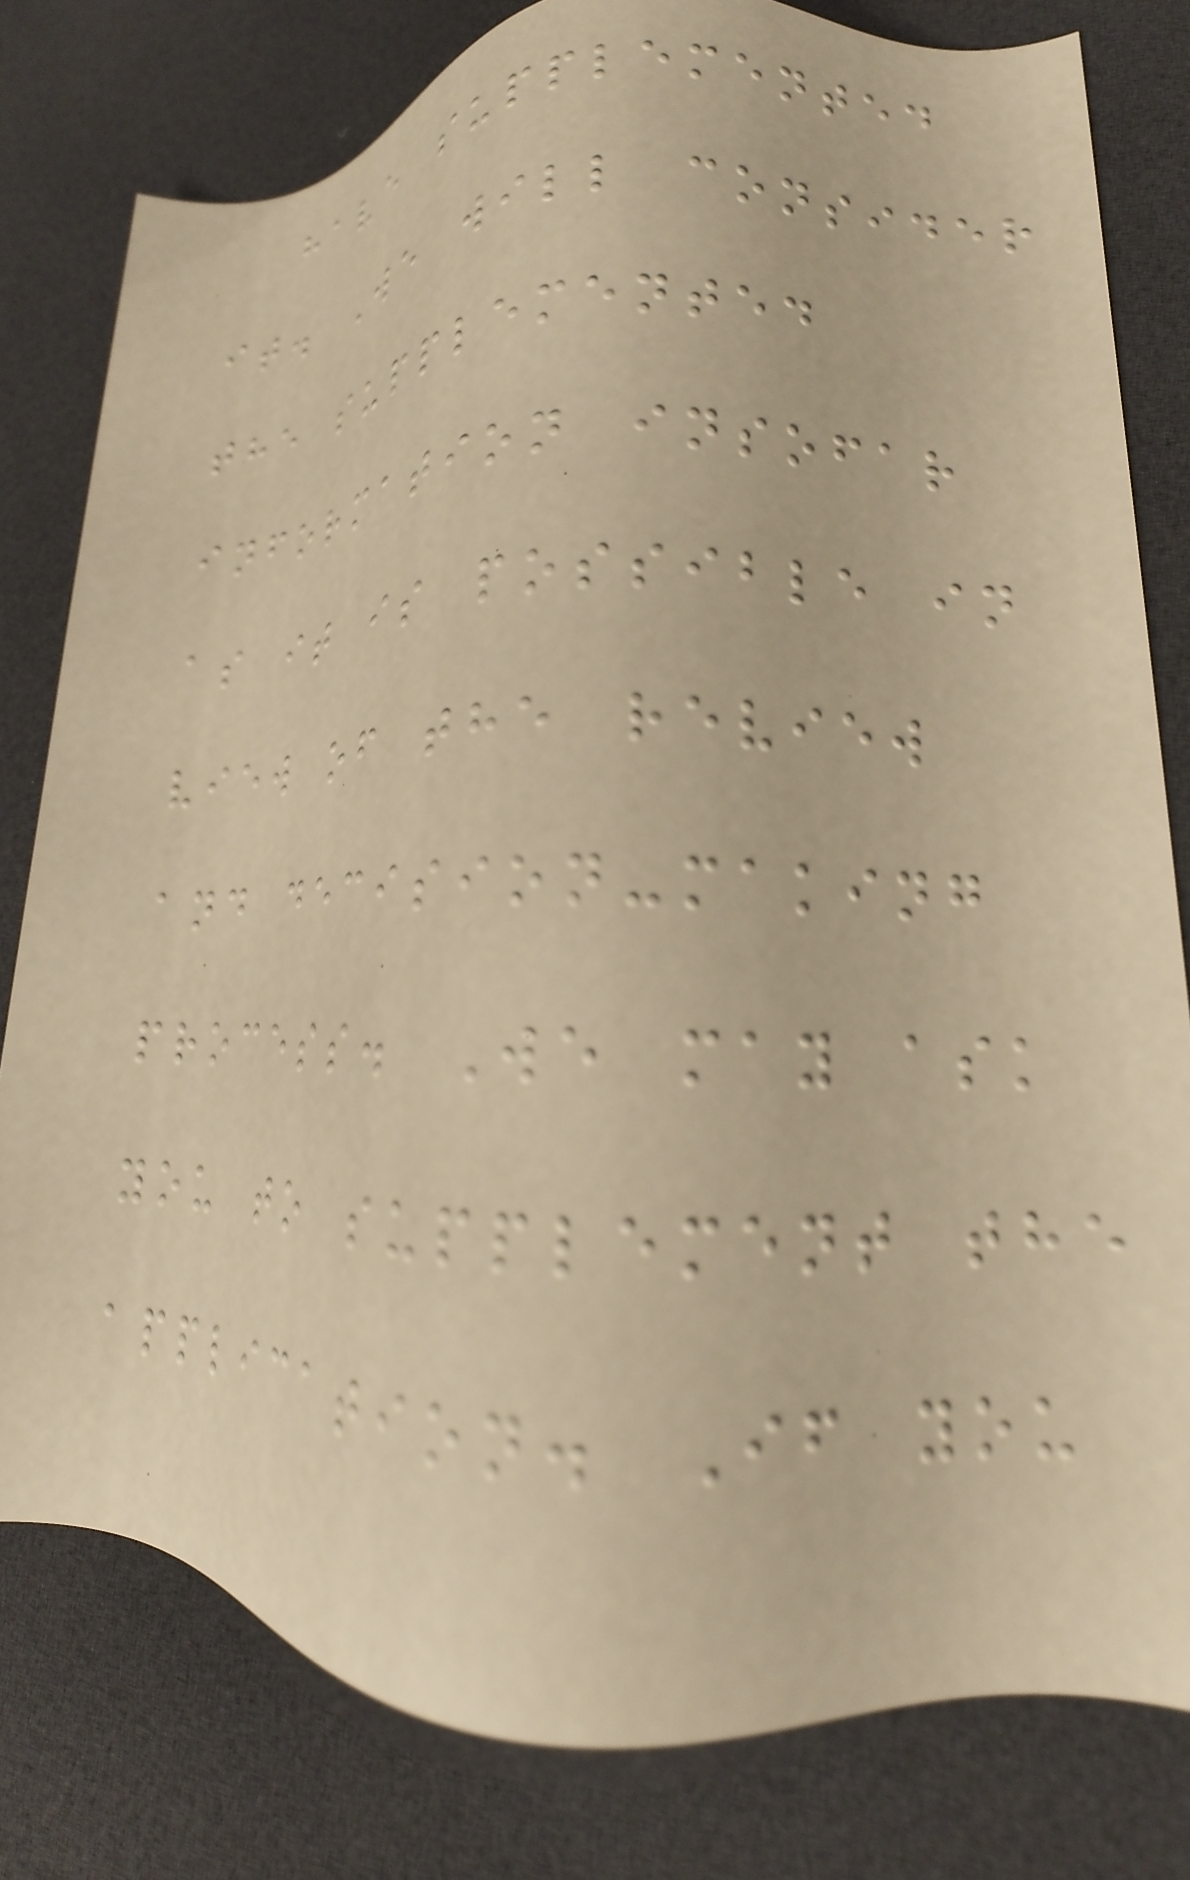have supplemented
it. We will consider
the supplemented
information insofar
as it is possible in
view of the review
and decision-making
process. We may ask
you to supplement the
application. If you
